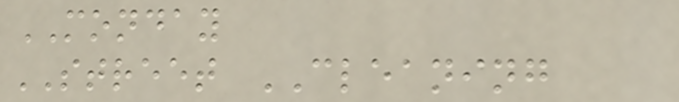MONDAY
STREET CLEANING
